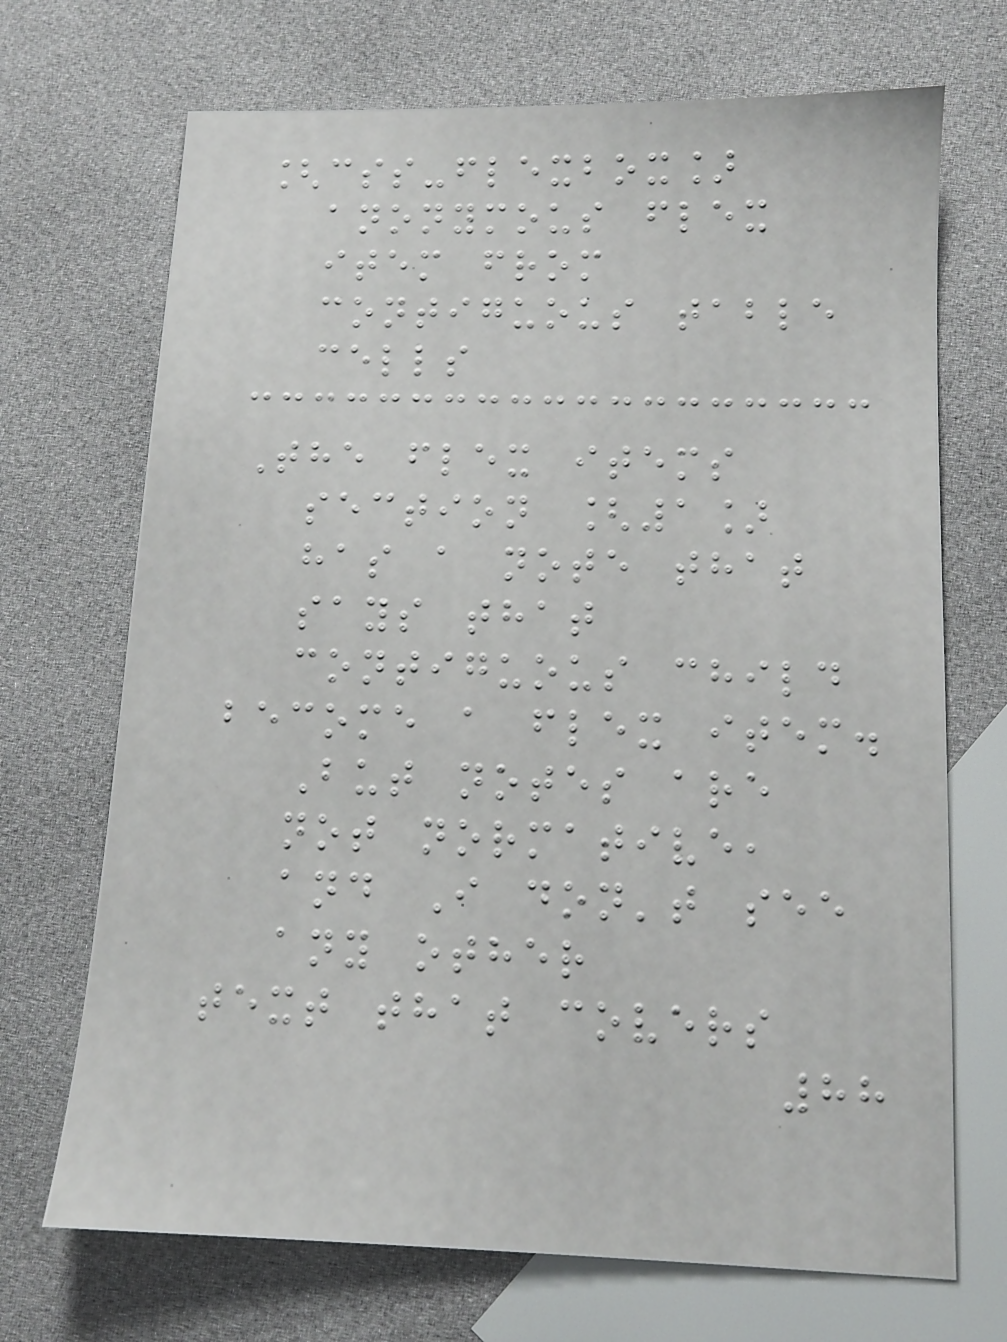[css-flexbox]
anonymous flex
item from
contiguous table
cells
The flex items
section [1]
has a note that
says that
contiguous child
become a flex item.
But notes are
not normative,
and I don't see
any other
text that covers
88
